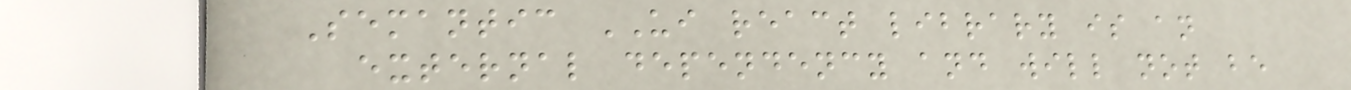Semantic UI react library is an
external dependency and will not be
